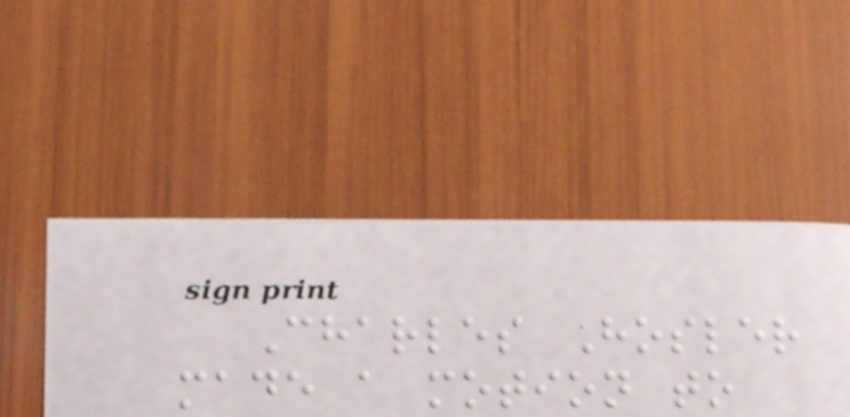Charles Hosler
made a motion to
